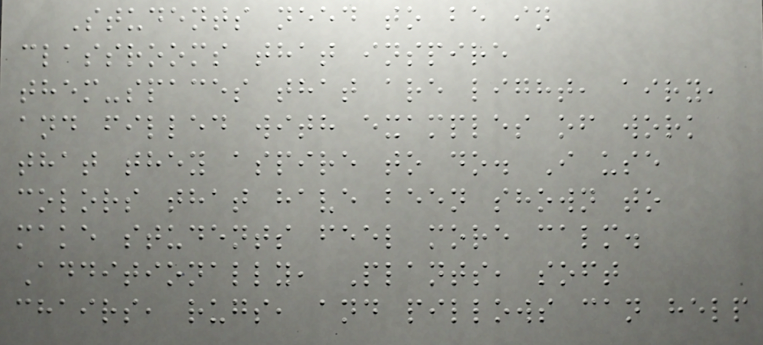Students need to be in
classrooms that inspire
them-spaces that are light, airy,
and filled with examples of work
that they aspire to do. I use
colors that have been shown to
make students feel more calm.
Additionally, Plants, soft
chairs, rugs, and pillows can help
